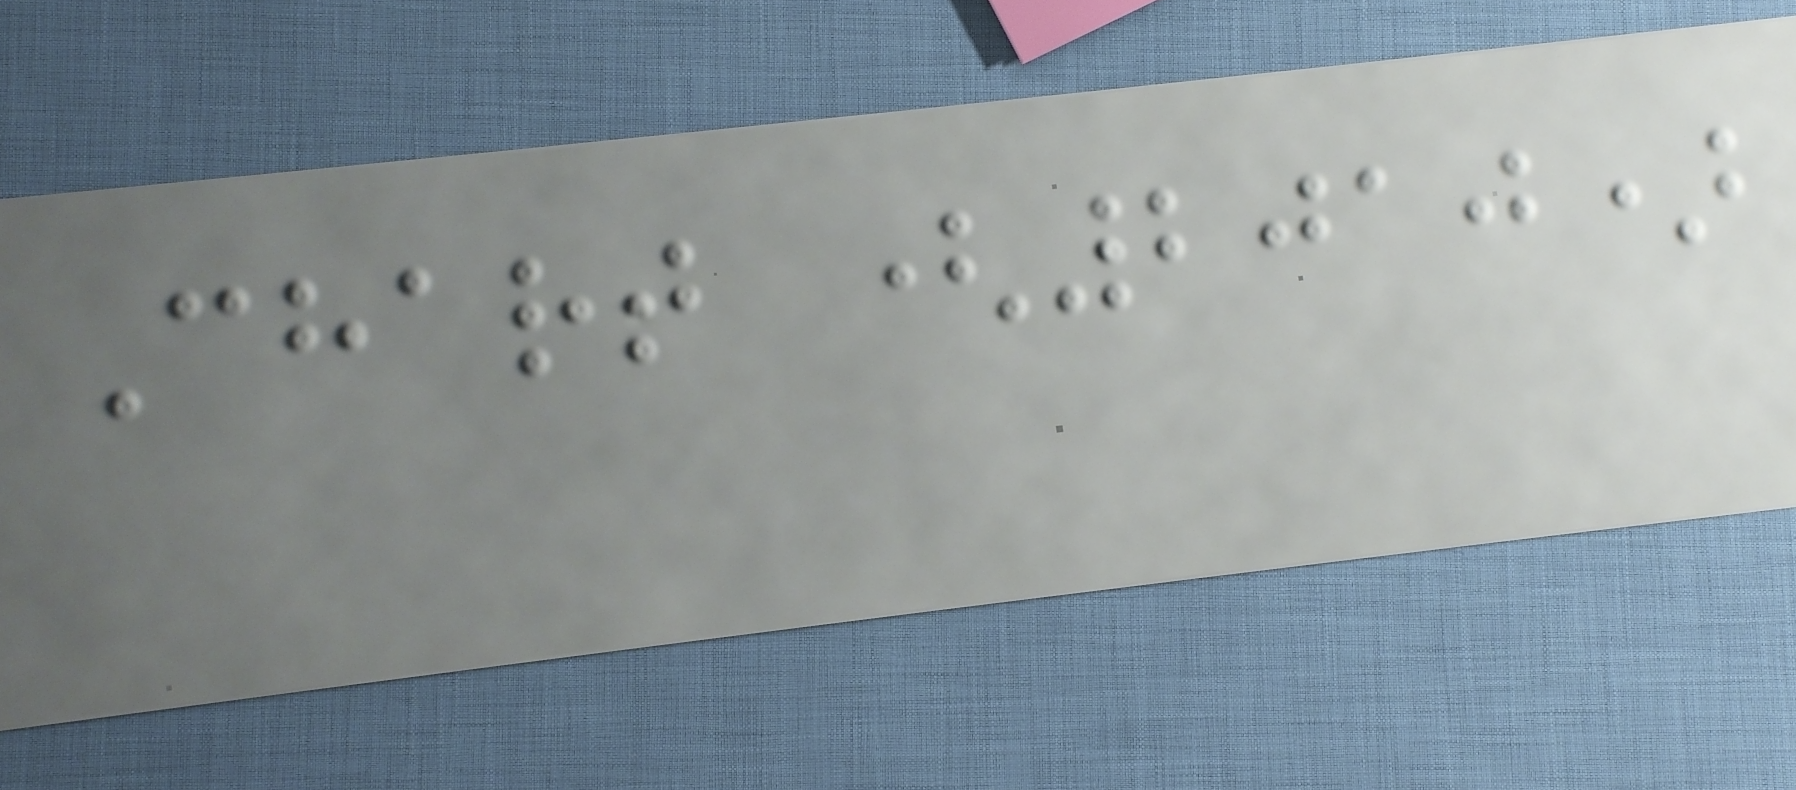Chart (2010)
